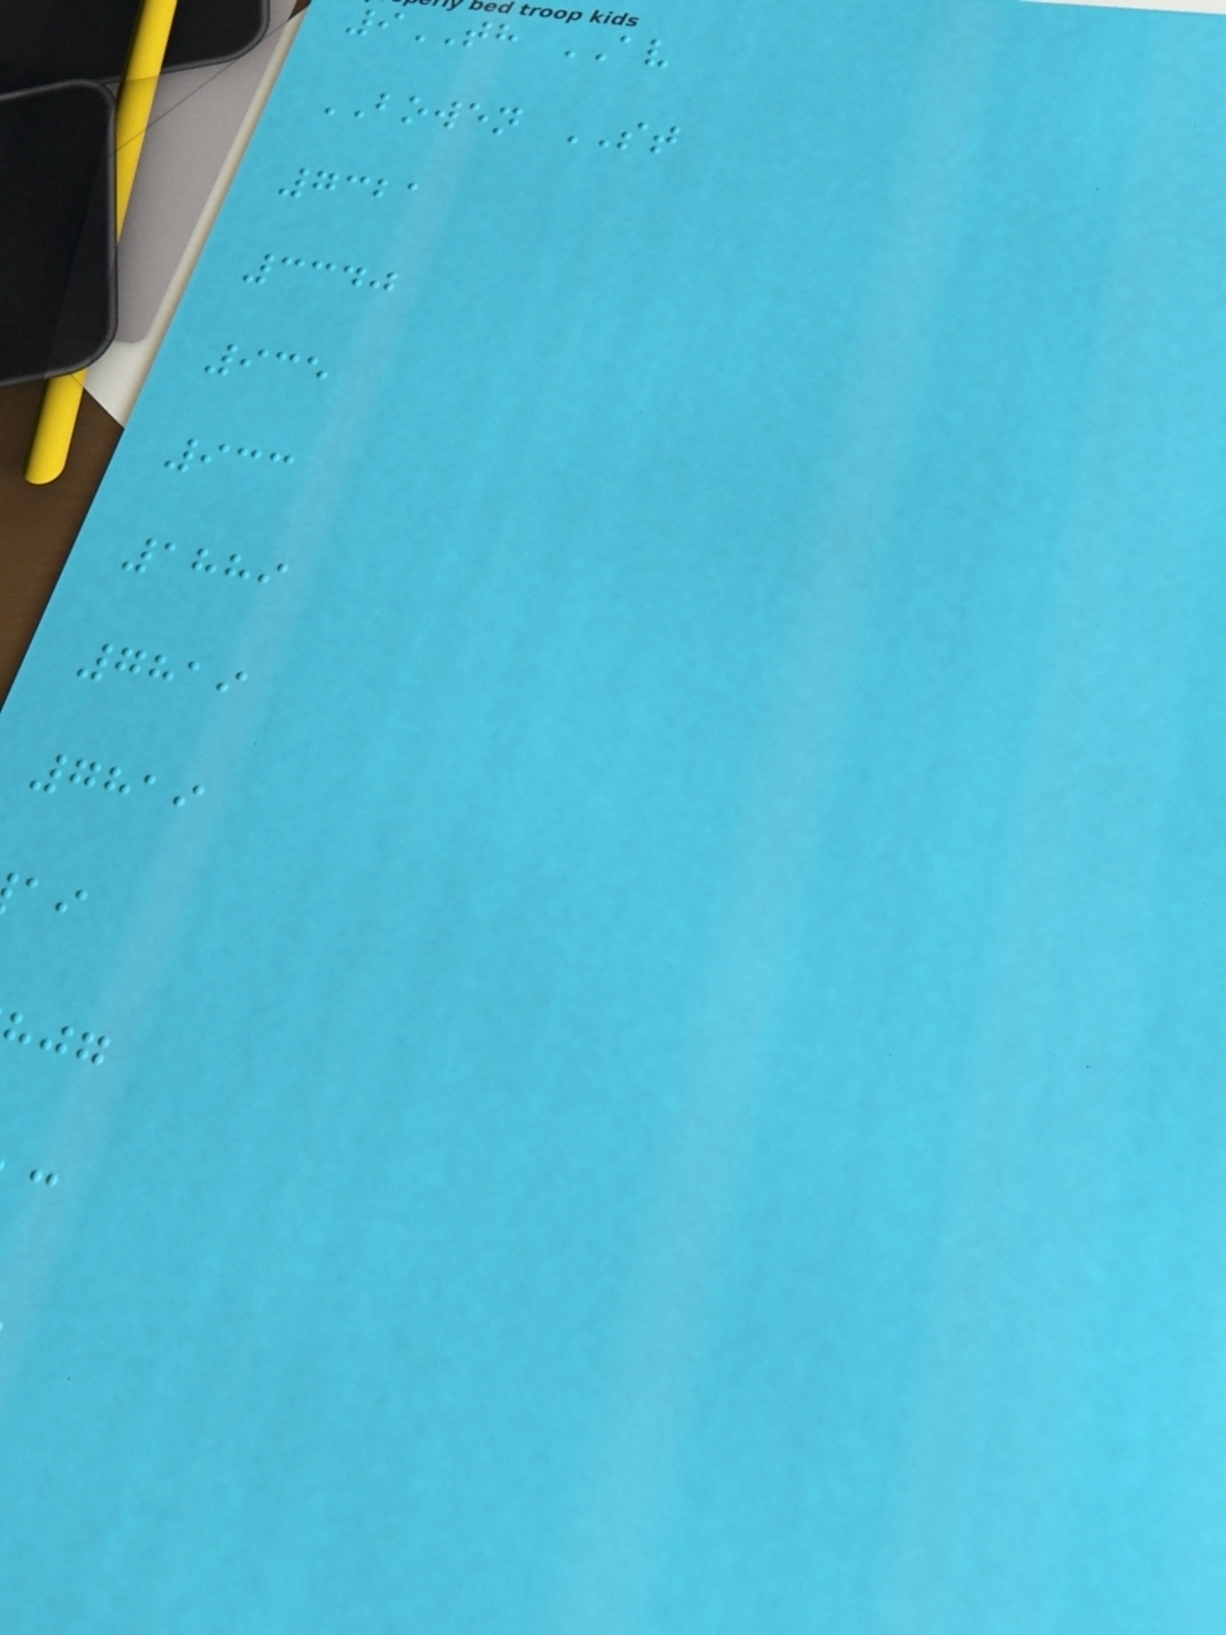9TH AV
BOWEN ST
7321
3340
935
933
1889
7819
7819
